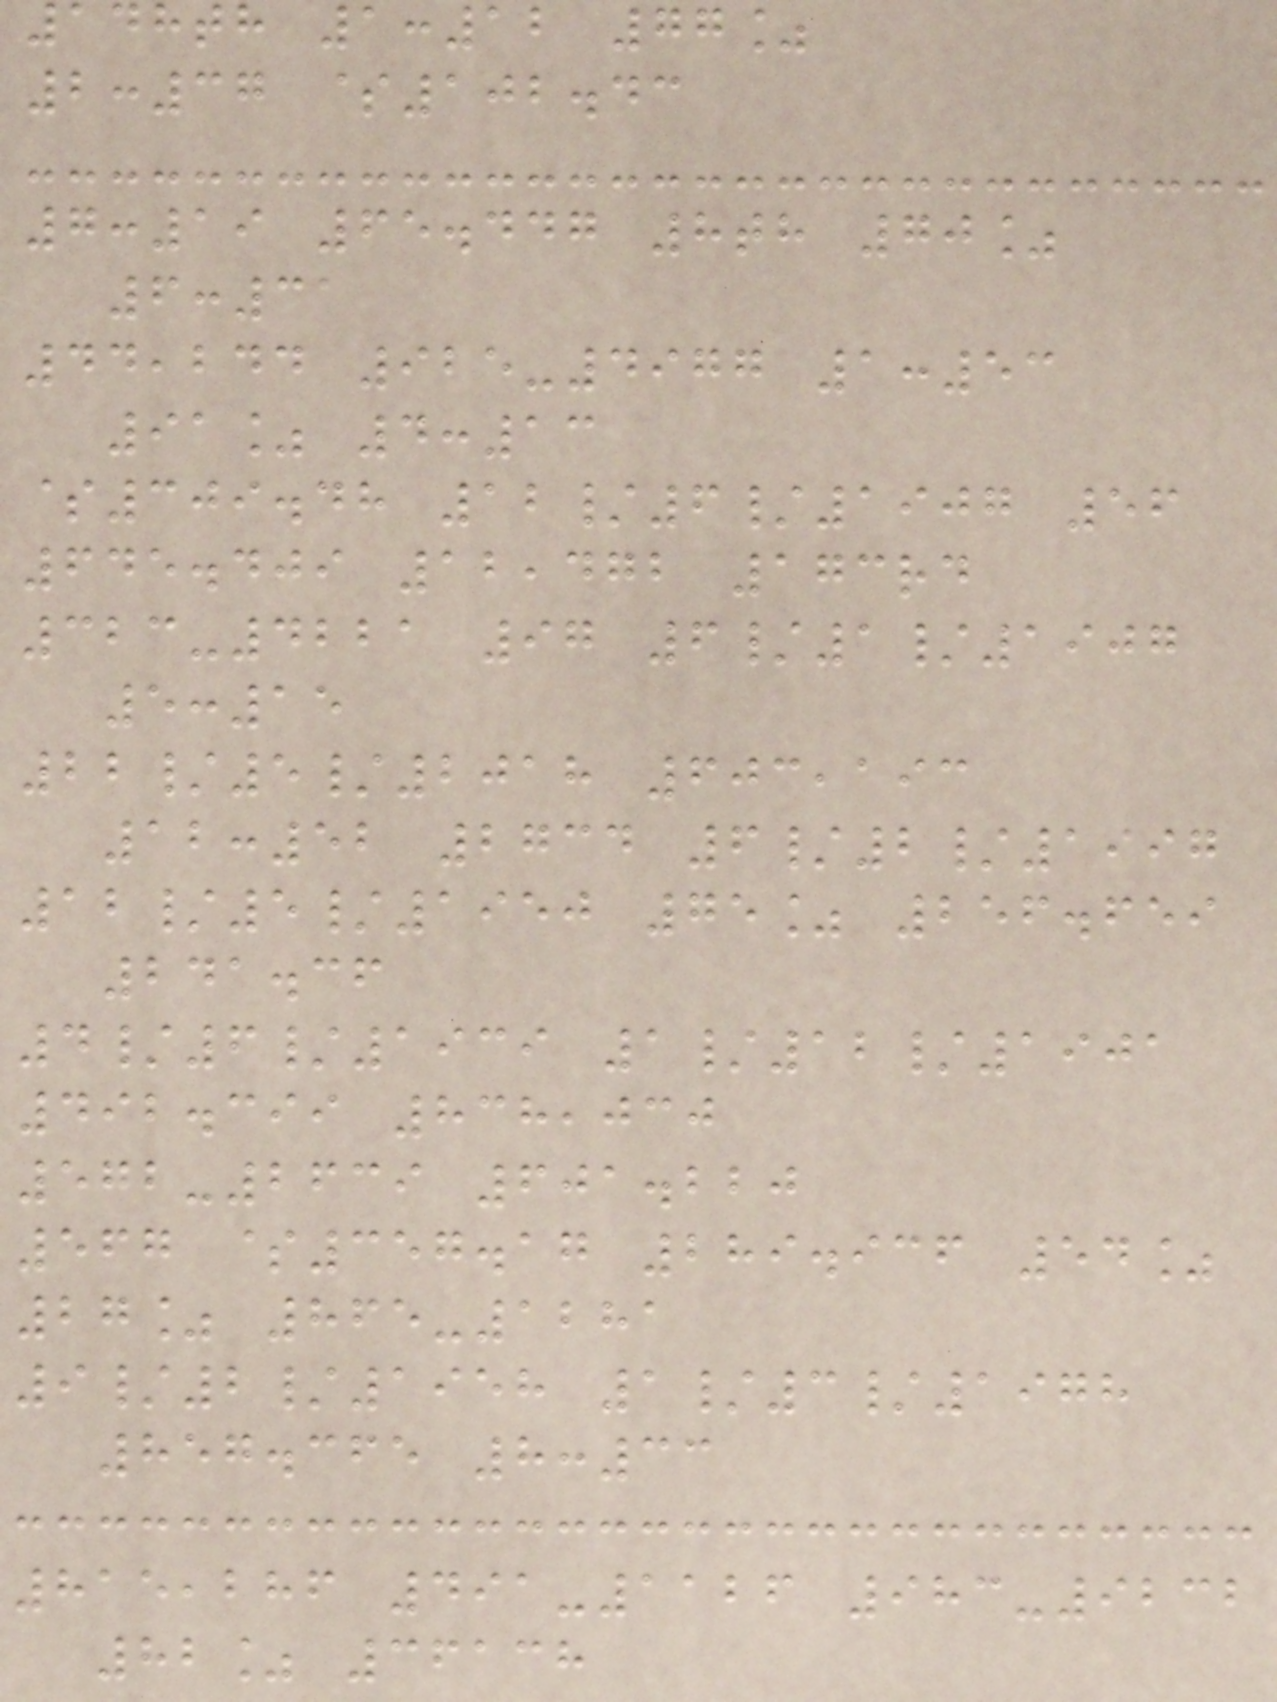148th 1:12 77%
2:37 $102.43
7:19 65.447 8th 70%
6:31
44,244 925-4977 1:53
91% 4:13
$309.48 12/6/1907 56
645.409 12,472 173rd
323-4221 97 6/1/1907
5:15
22/5/2018 603,193
12:52 2734 6/2/1997
12/5/1950 75% 256.659
241.36
4/6/1939 1/12/1901
492.399 838,030
572-2639 601.220
567 $357.17 289.936 54%
27% 865-1281
9/2/1958 1/3/1978
857.365 8:33
815,286 491-1126 983-9232
82% 36138
